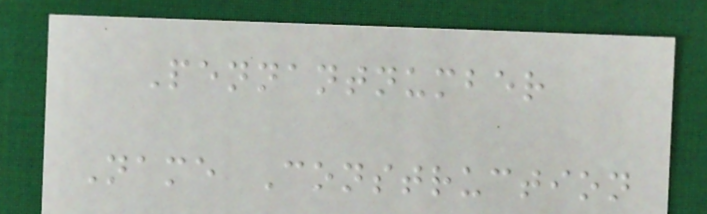Pennantnumber
Name Construction
